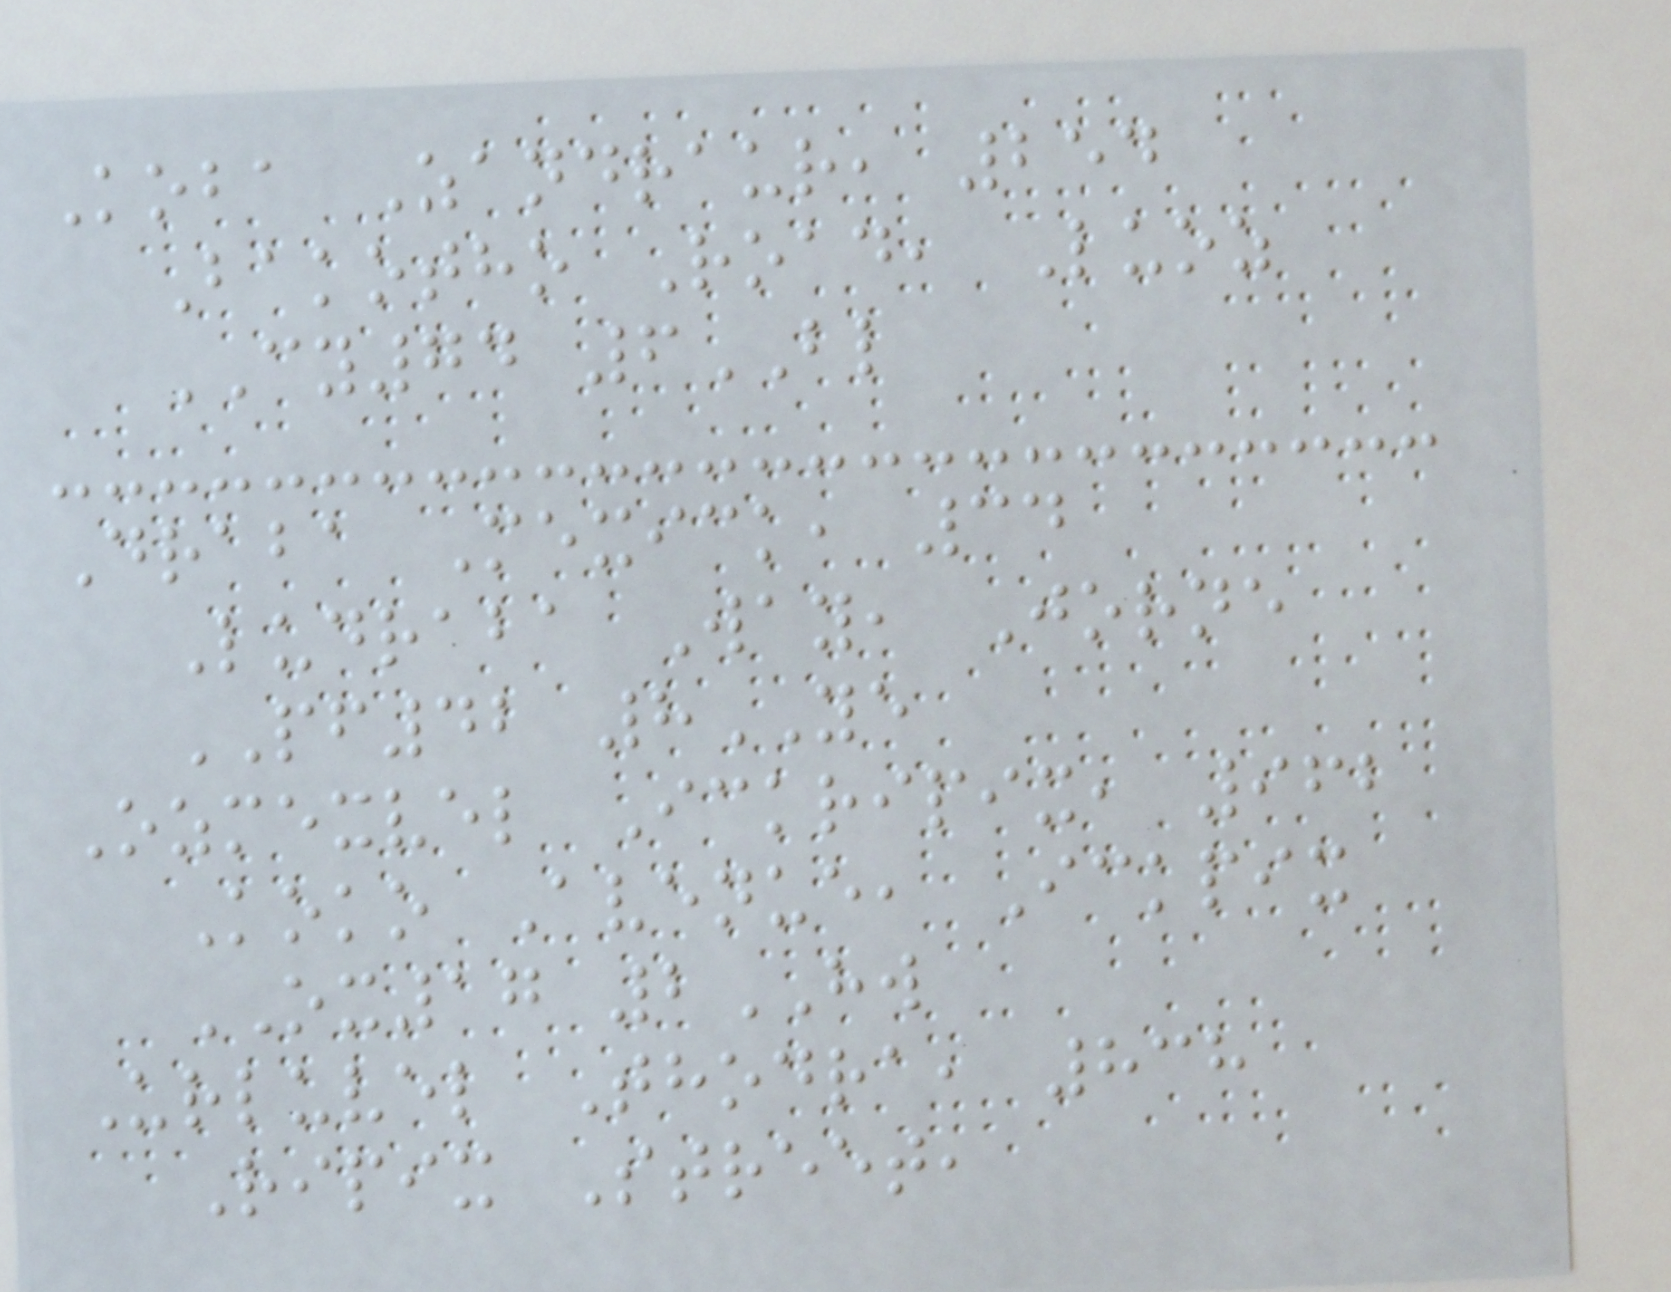Koba Zandraur, 254
Bakotho Road, Luoz
CY74 6BL
Draba Mexick, 34
Ludraba Way, Jorne
PF42 8YE
Ozmexvel Ickripix, 962
Koko Avenue, Ickpix
OX17 2HW
Urluvel Thodra, 838
Ripix Street,
